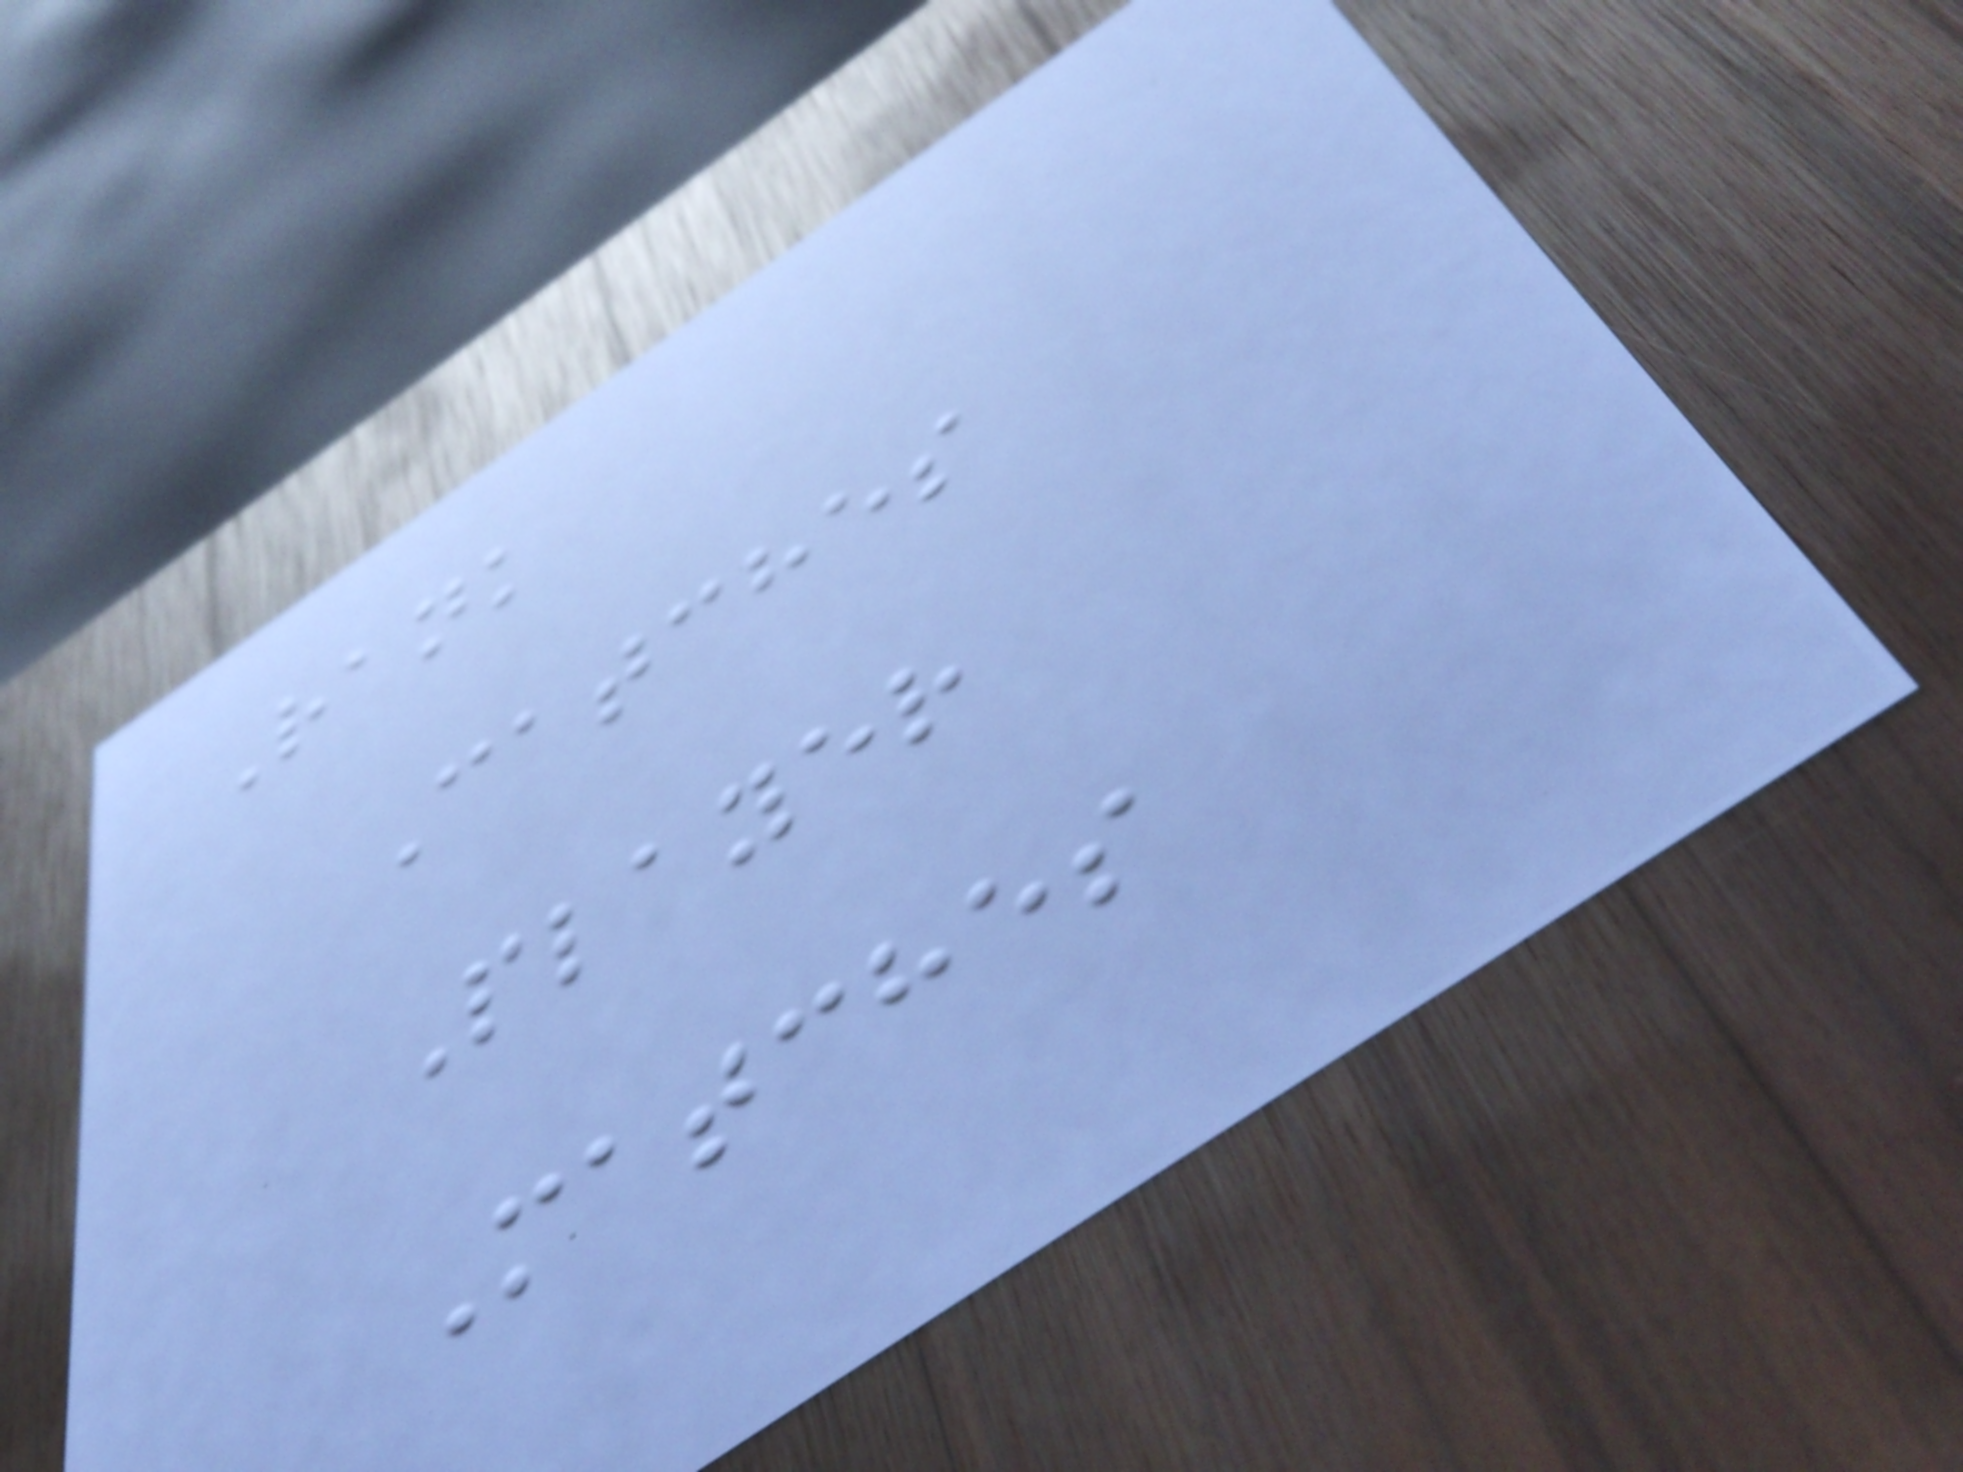Rank
Catches
Player
Matches
